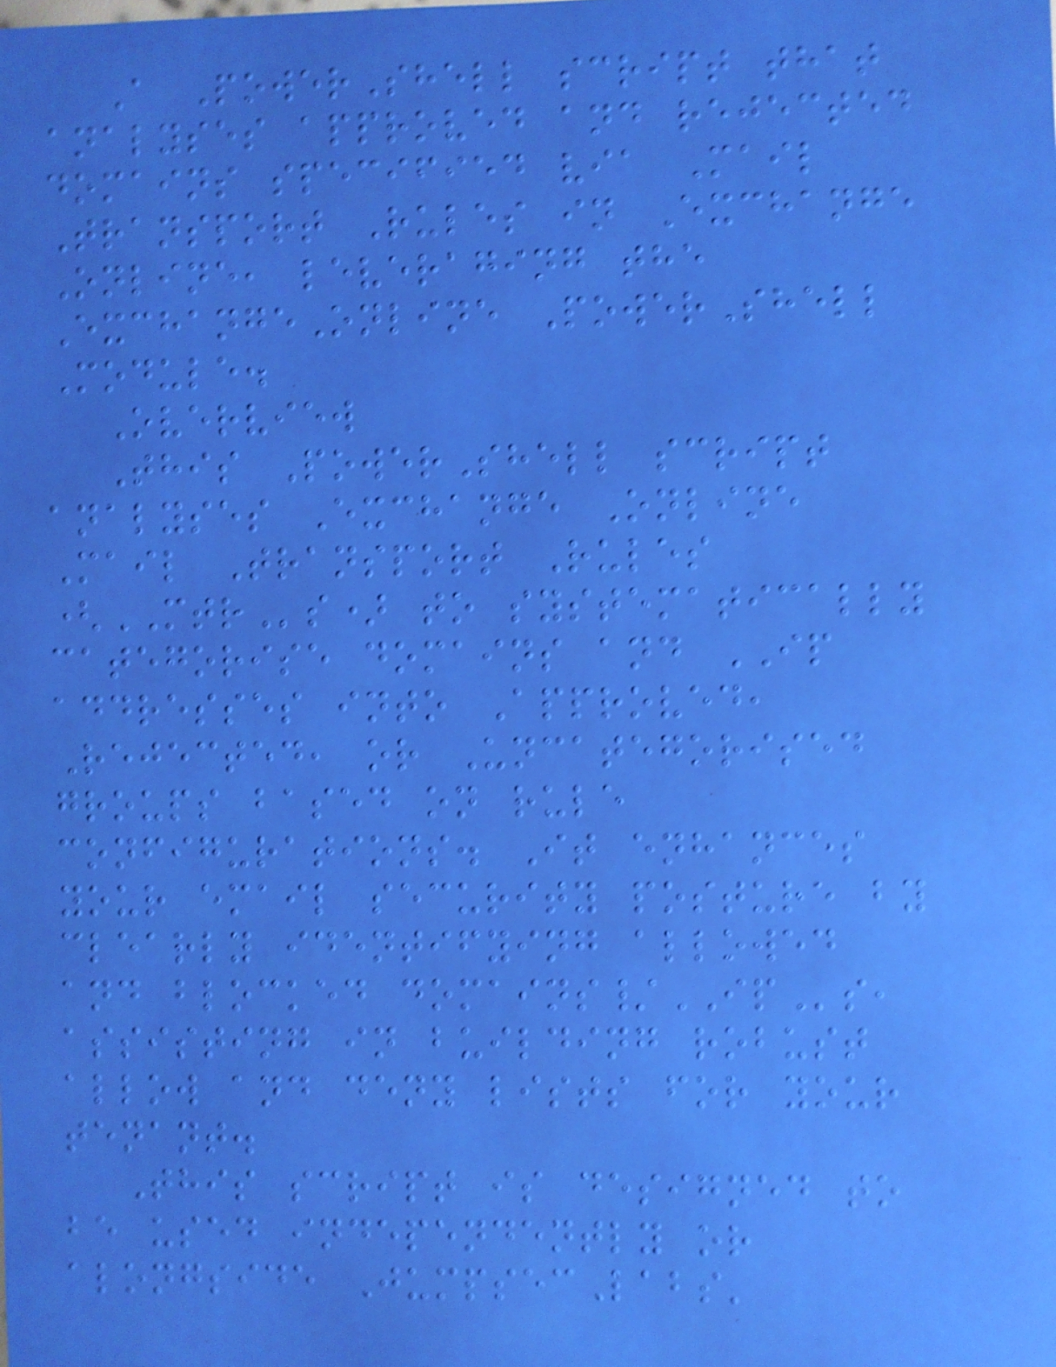A PowerShell script that
analyses approved and rejected
domains specified via Mail
Transport Rules in Exchange
Online, leveraging the
ExchangeOnline PowerShell
Module.
Overview
This PowerShell script
analyses Exchange Online
Mail Transport Rules
(MTRs) to systematically
categorise domains and IP
addresses into Approved,
Rejected, or Uncategorised
groups based on rule
configurations. It enhances
your email security posture by
clearly identifying allowed
and blocked domains/IPs,
assisting in building robust
allow and deny lists for your
tenant.
This script is designed to
be used independently or
alongside JumpsecLabs'
